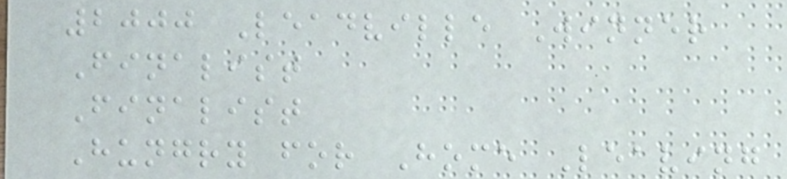2000 Leadville Winner
Finalist
Finalist
Hungry for Home Leaving
